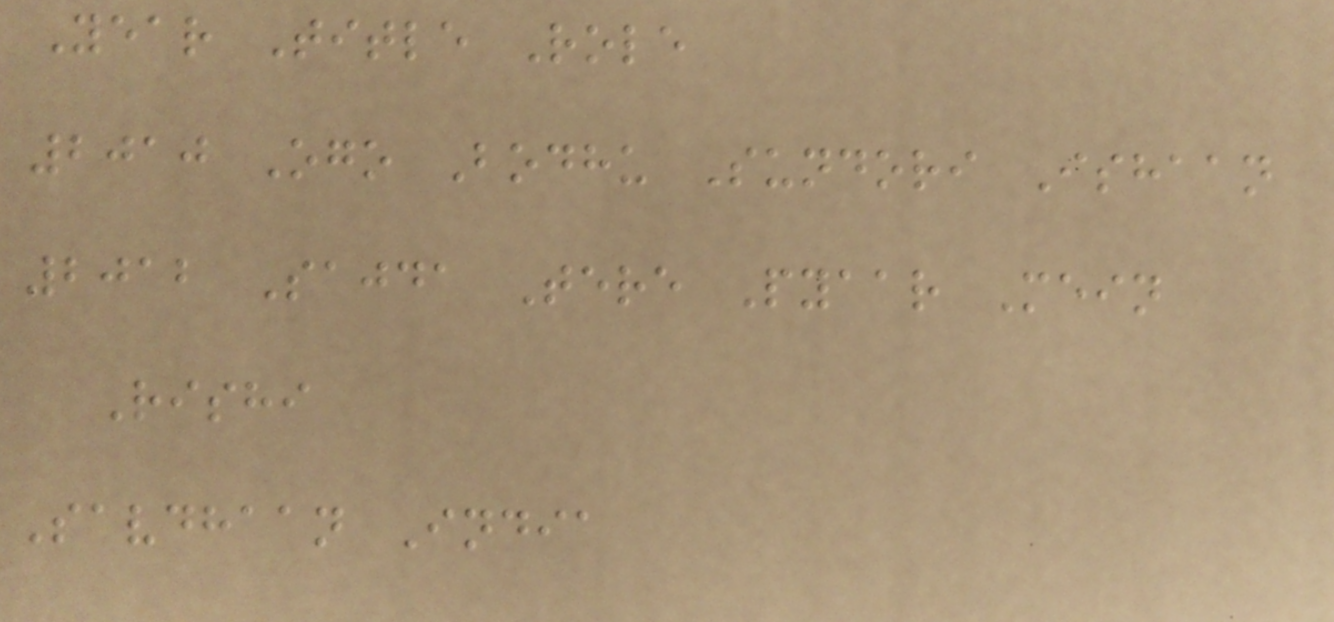Year Title Role
2010 Ogo Bodhu Sundori Ishaan
2012 Sajda Tere Pyaar Mein
Rishi
Savdhaan India
